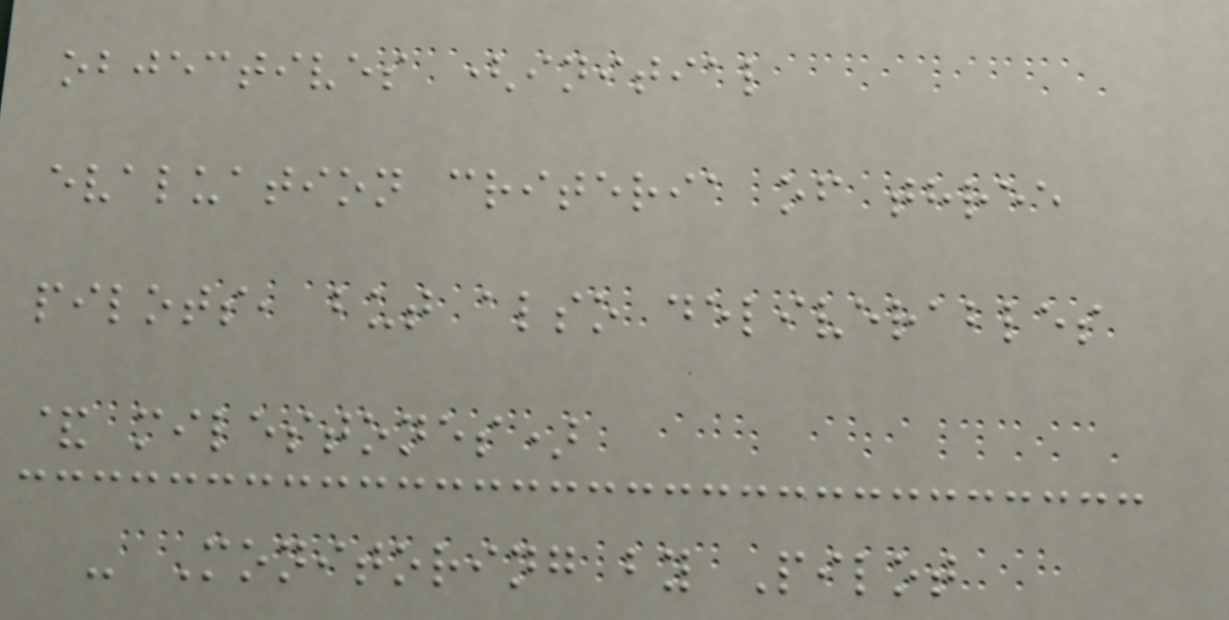objectives (initial
evaluation criteria of three
pilots, but also deliverables
& milestones)
- Monitoring by Pilot
